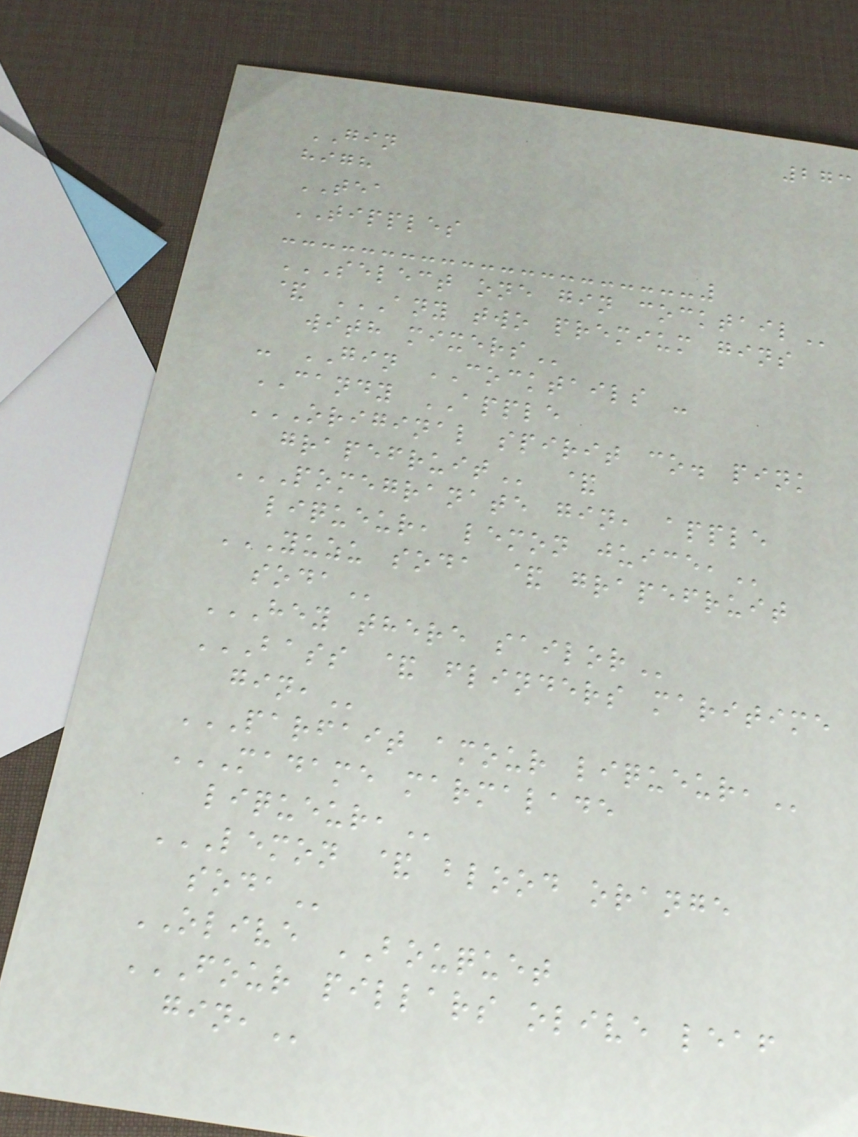273
GIN
high
TEA
TIPPLES
SELECT ONE GIN COCKTAIL
& ANY TWO PREMIUM GINS
WITH MIXERS
- GIN COCKTAILS -
CANDY APPLE
ORIGINAL SPIRIT CO. PINK
GRAPEFRUIT &
POMEGRANATE GIN, APPLE
LIQUEUR, LEMON JUICE,
YUZU SODA & GRAPEFRUIT
SODA
HEY THERE SAILOR
BASS & FLINDERS MARITIME
GIN,
PARFAIT AMOUR LIQUEUR,
MADAME MARMALADE
LIQUEUR,
LEMON & BLOOD ORANGE
SODA
OLIVE BOUQUET
FOUR PILLARS OLIVE LEAF
GIN,
